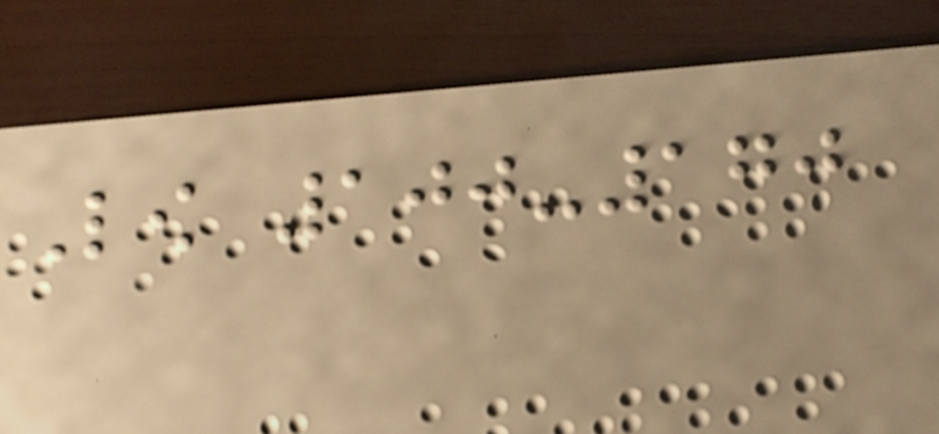Low 100-170
